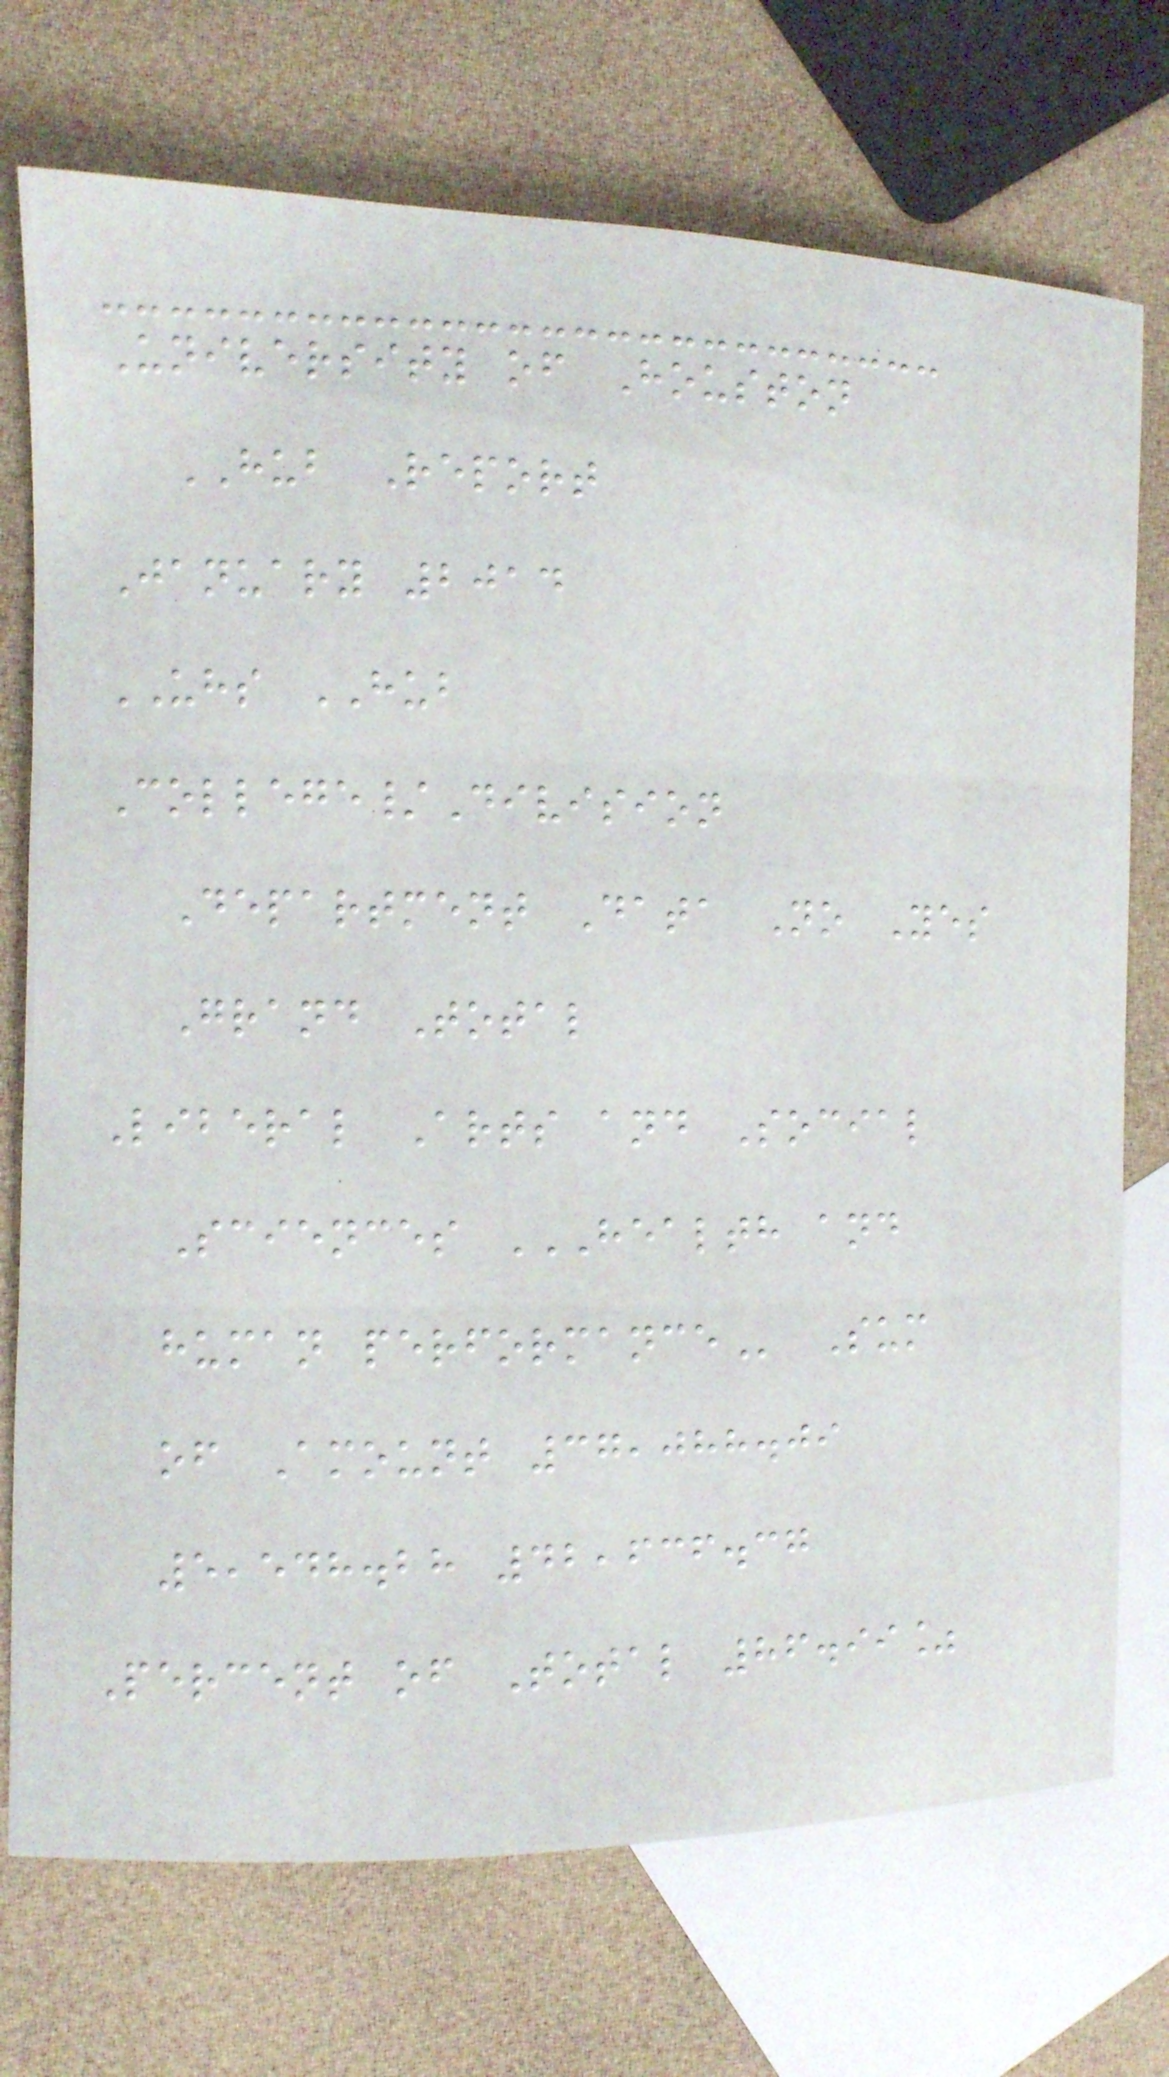University of Houston
HUB Report
January 2014
UHS HUB
College/Division
Department Data No Yes
Grand Total
Liberal Arts and Social
Sciences HEALTH AND
HUMAN PERFORMANCE Sum
of Amount 37,088.09
5,548.28 42,636.37
Percent of Total 86.99%
